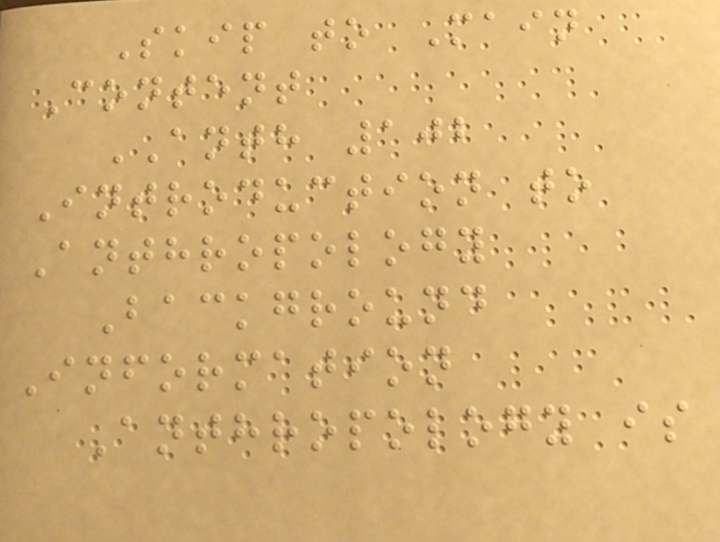Skip to Main
Content
ANTH 102
Introduction to
Anthropology
Background
Information
Anthropology is
